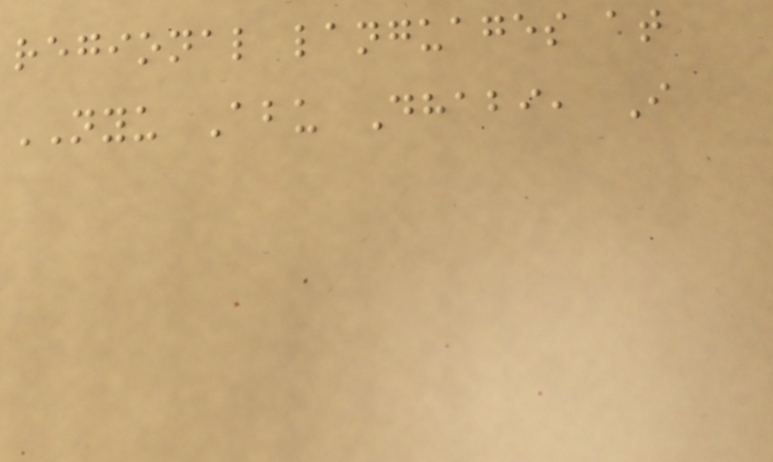regional languages at
NYU Abu Dhabi, I
